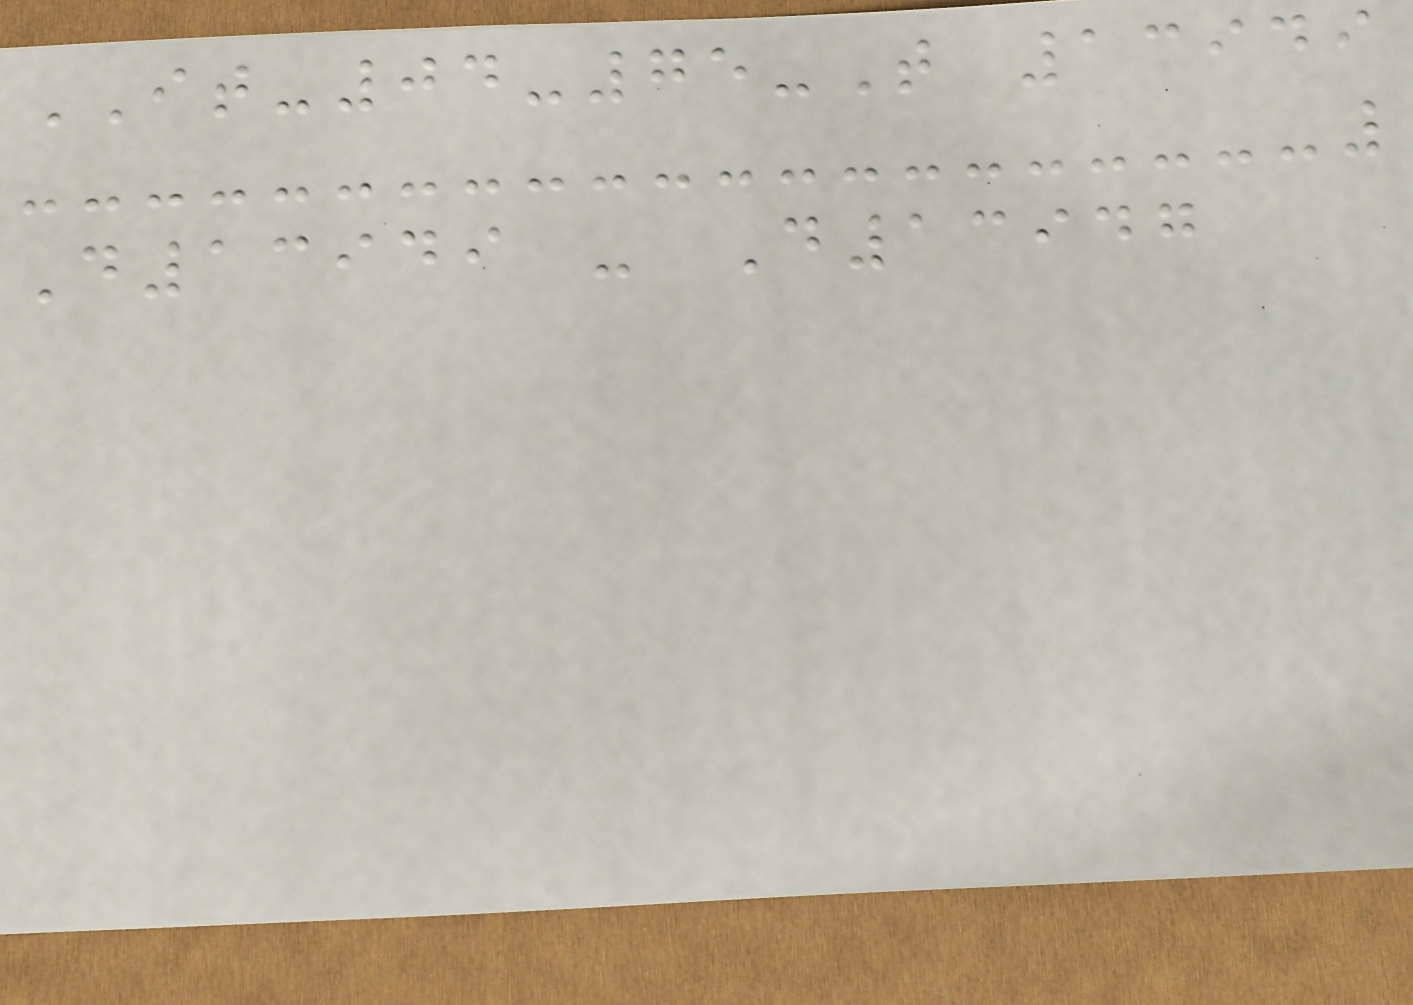IT-04-75-T 13949
D13949 - D13947
